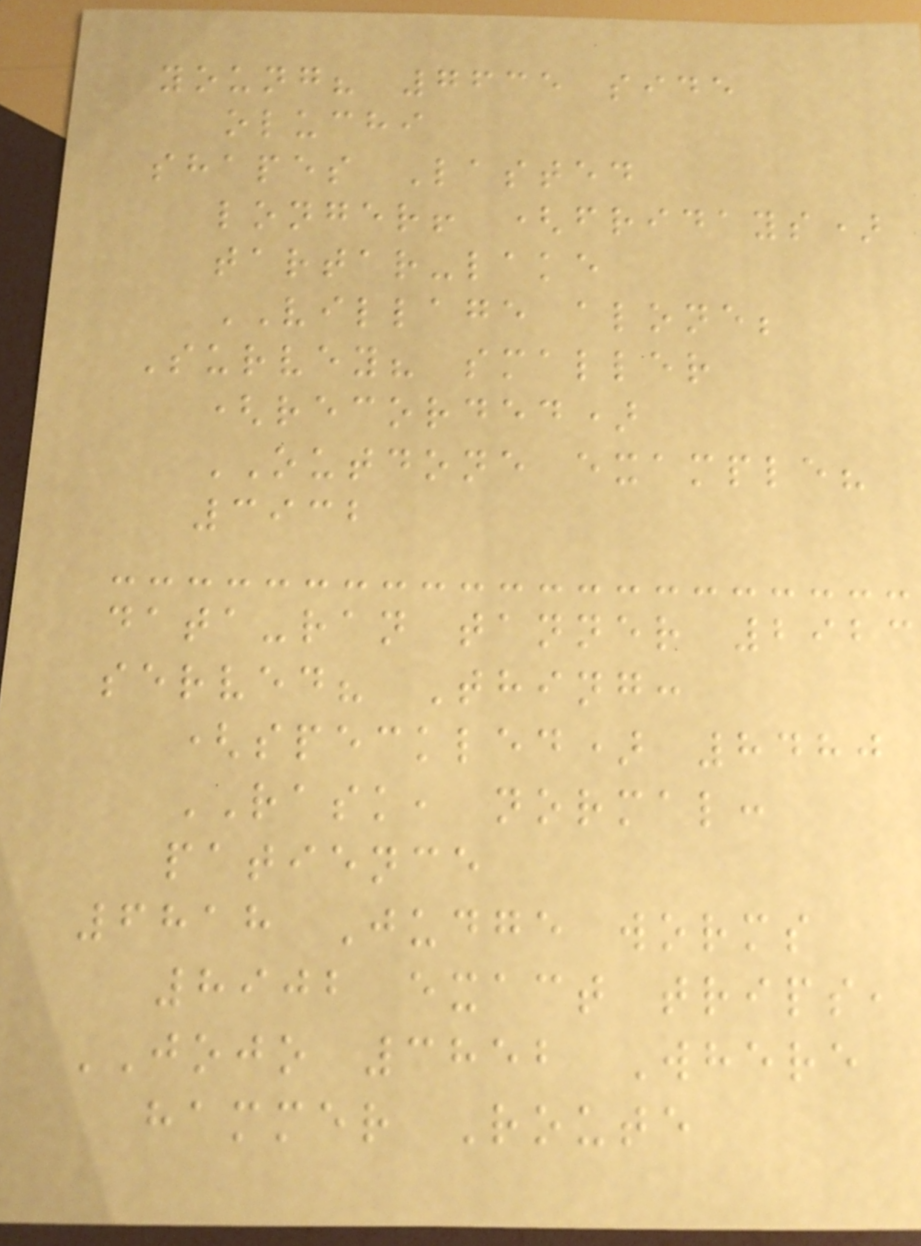young? 7635 side
oluchi
shapes Lasted
longer! (fridays)
tartar-lake
VILLAGE alone;
Survey? smaller
(recorded)
OUTDONE example?
3932
data-ran tanner 2923
served? Thing:
(speckled) 8480
RASK, normal:
patience
6818 Judge worms
8902 exact trips,
JOJO 3852 Where
hammer Route
